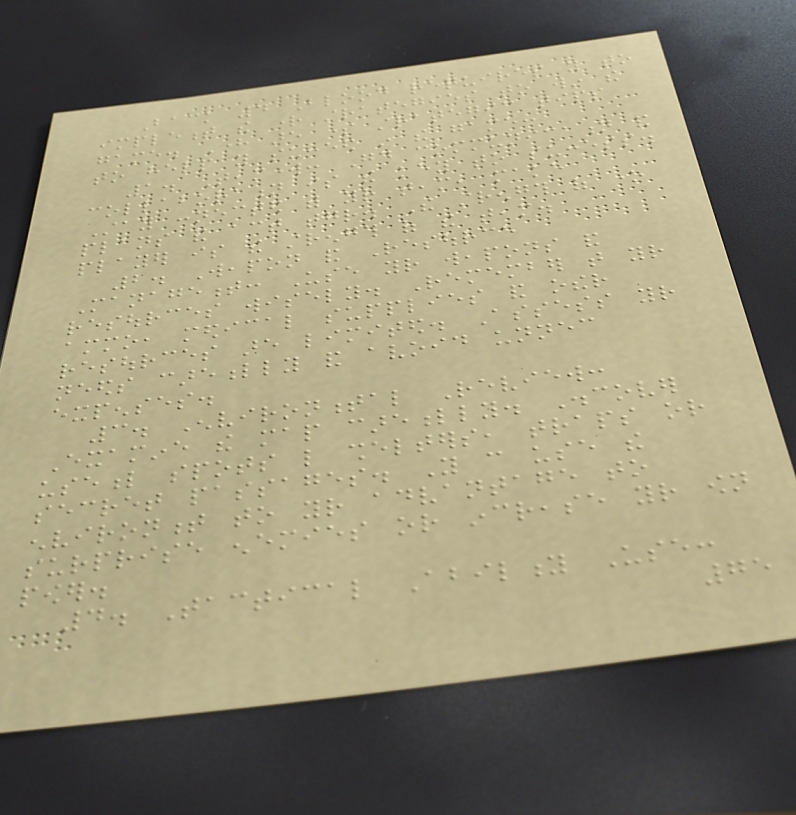Back 4 Blood requires you to
implement the right strategies to win the
game. Here are some strategic tips
to help you succeed in the game:
1. Teamwork: Good communication and
collaboration is the key to success.
Stay connected with your team, make
plans and act together. The strength of one
player is the strength of the team.
2. Weapon and Resource
Management: Use your weapons and
resources wisely. Remember that your
ammo, medical supplies and other
resources are limited. Assess your
needs carefully and avoid unnecessary
expenses.
3. Environmental Review:
Examine the map carefully. Discover
useful spots like shelters, traps or
secret passages. You can use the
environment to your advantage to
surprise enemies or increase your own
power.
4. Tactical Ability Use:
75
